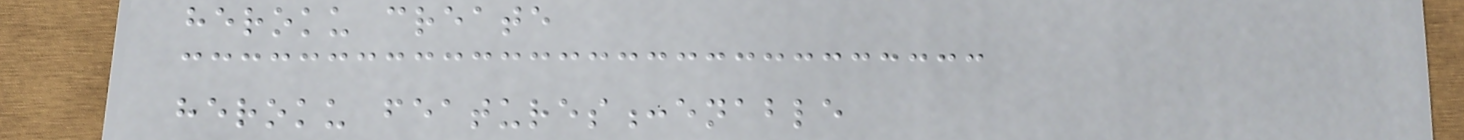heroku create
heroku features:enable
